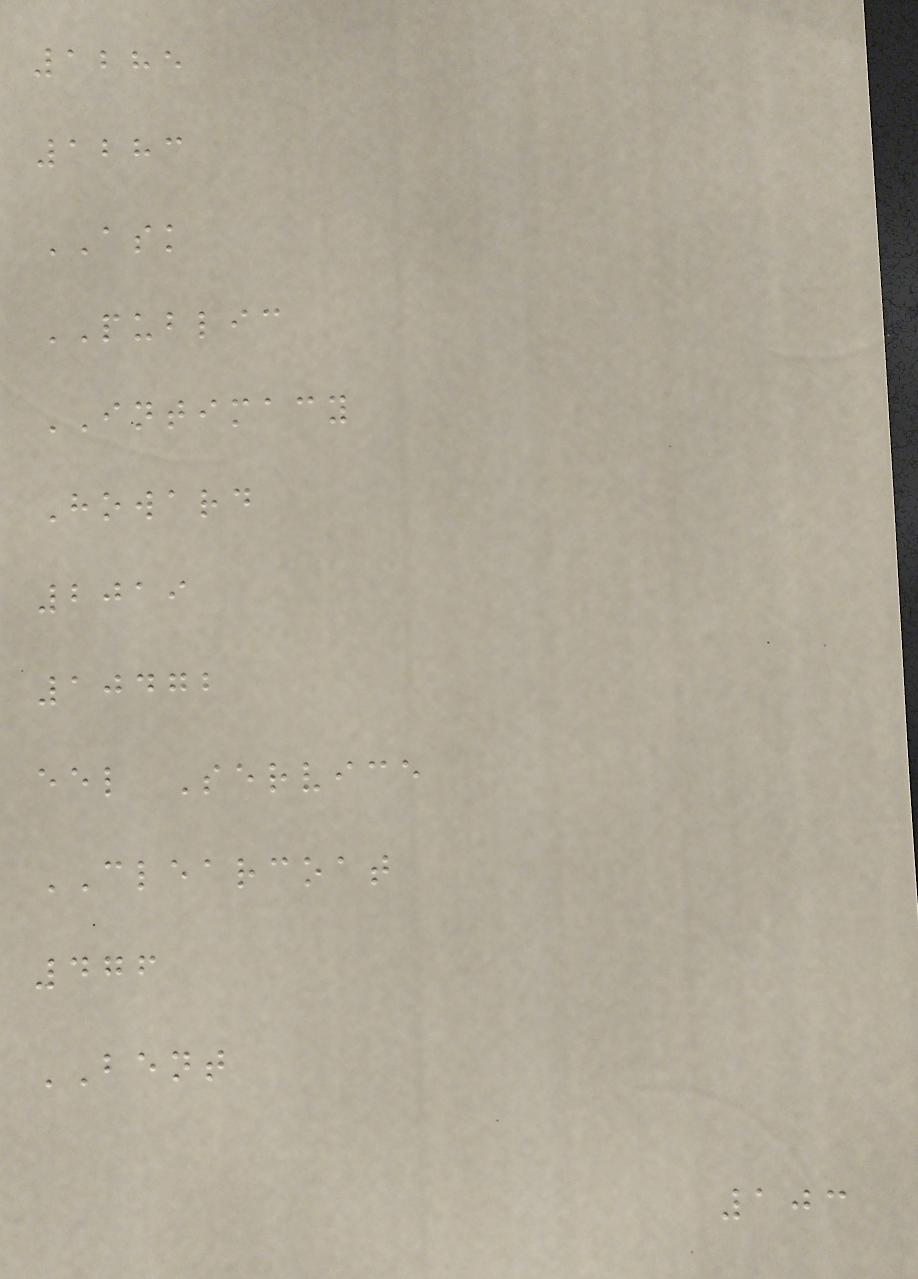1285
1283
ASK
PUBLIC
INTIMACY
Howard
2019
10472
eel Service
CLEARCOAT
476
BENT
103
